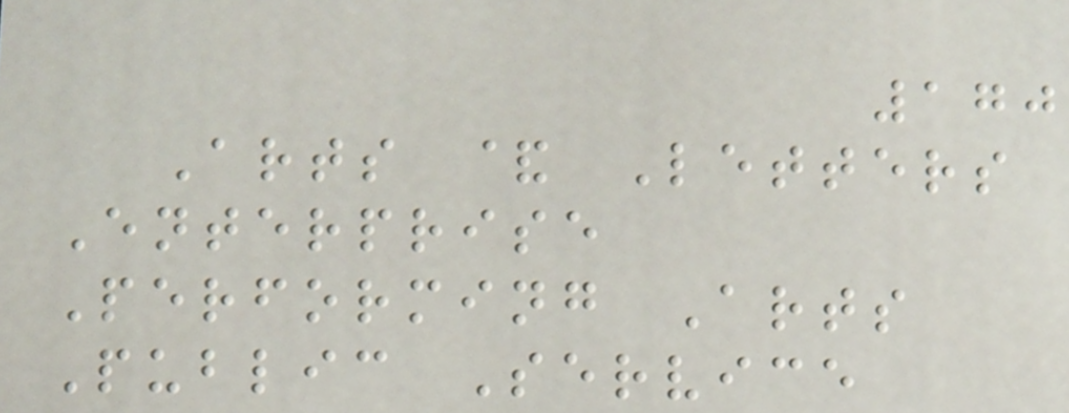170
Arts & Letters
Enterprise
Performing Arts
Public Service
